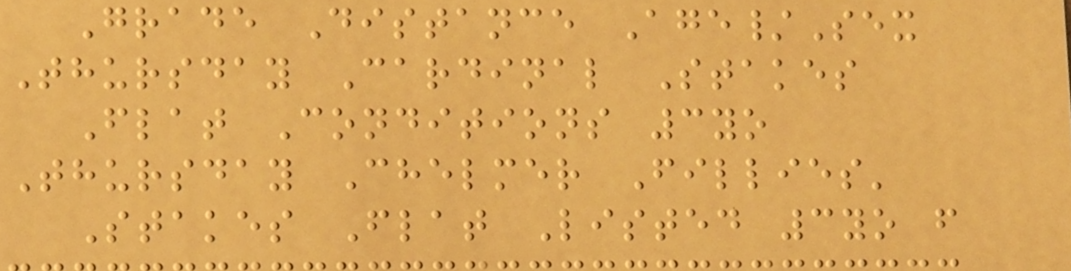Grade Distance Age/Sex
Thursday Cardinal Stakes
Flat Conditions 3yo
Thursday Chelmer Fillies'
Stakes Flat Listed 3yo f
